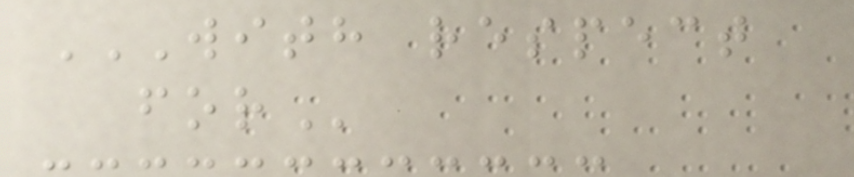WITH RESPECT
FOR
